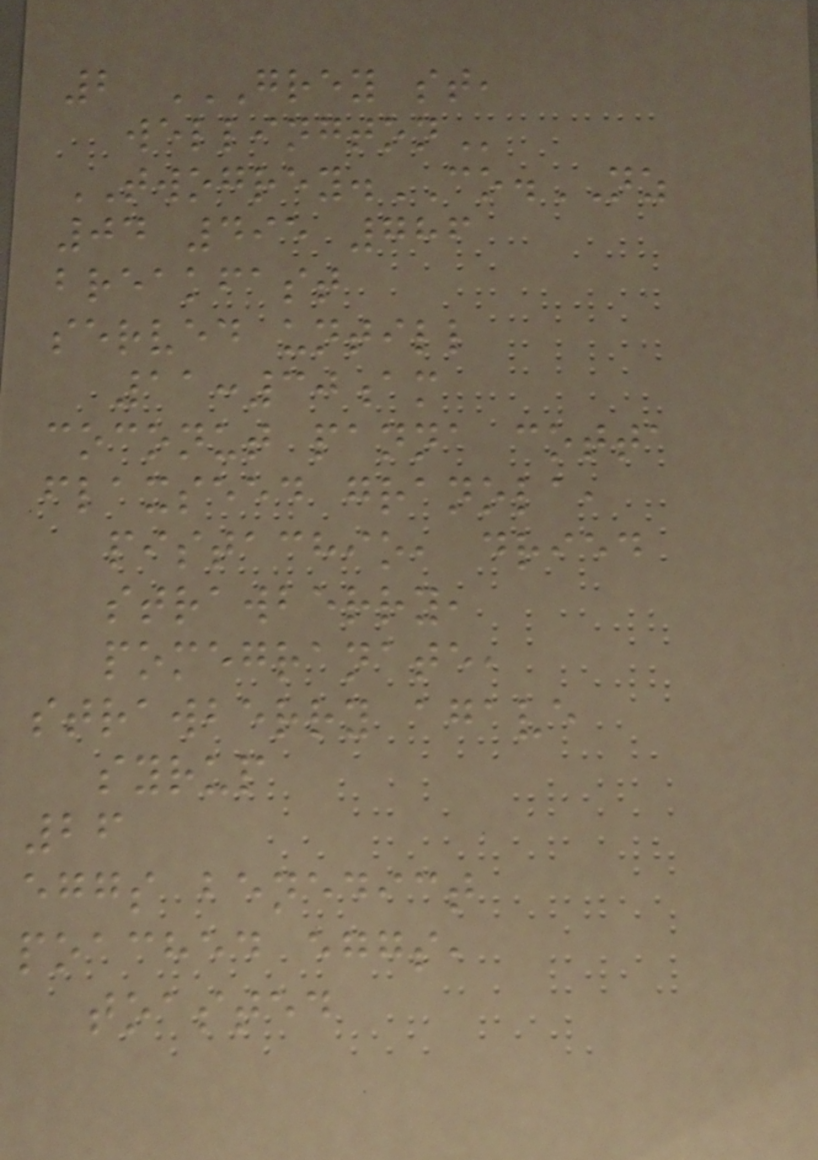2 GREY ST,
WELLINGTON
TWOGREY.CO.NZ
04 495 786
breakfast
served untill
11:30am
coconut panna cotta
flaxseed granola,
pistachio, dried
strawberry,
pomegranate,
strawberry agave
syrup
26
eggs benedict
poached eggs,
toasted
